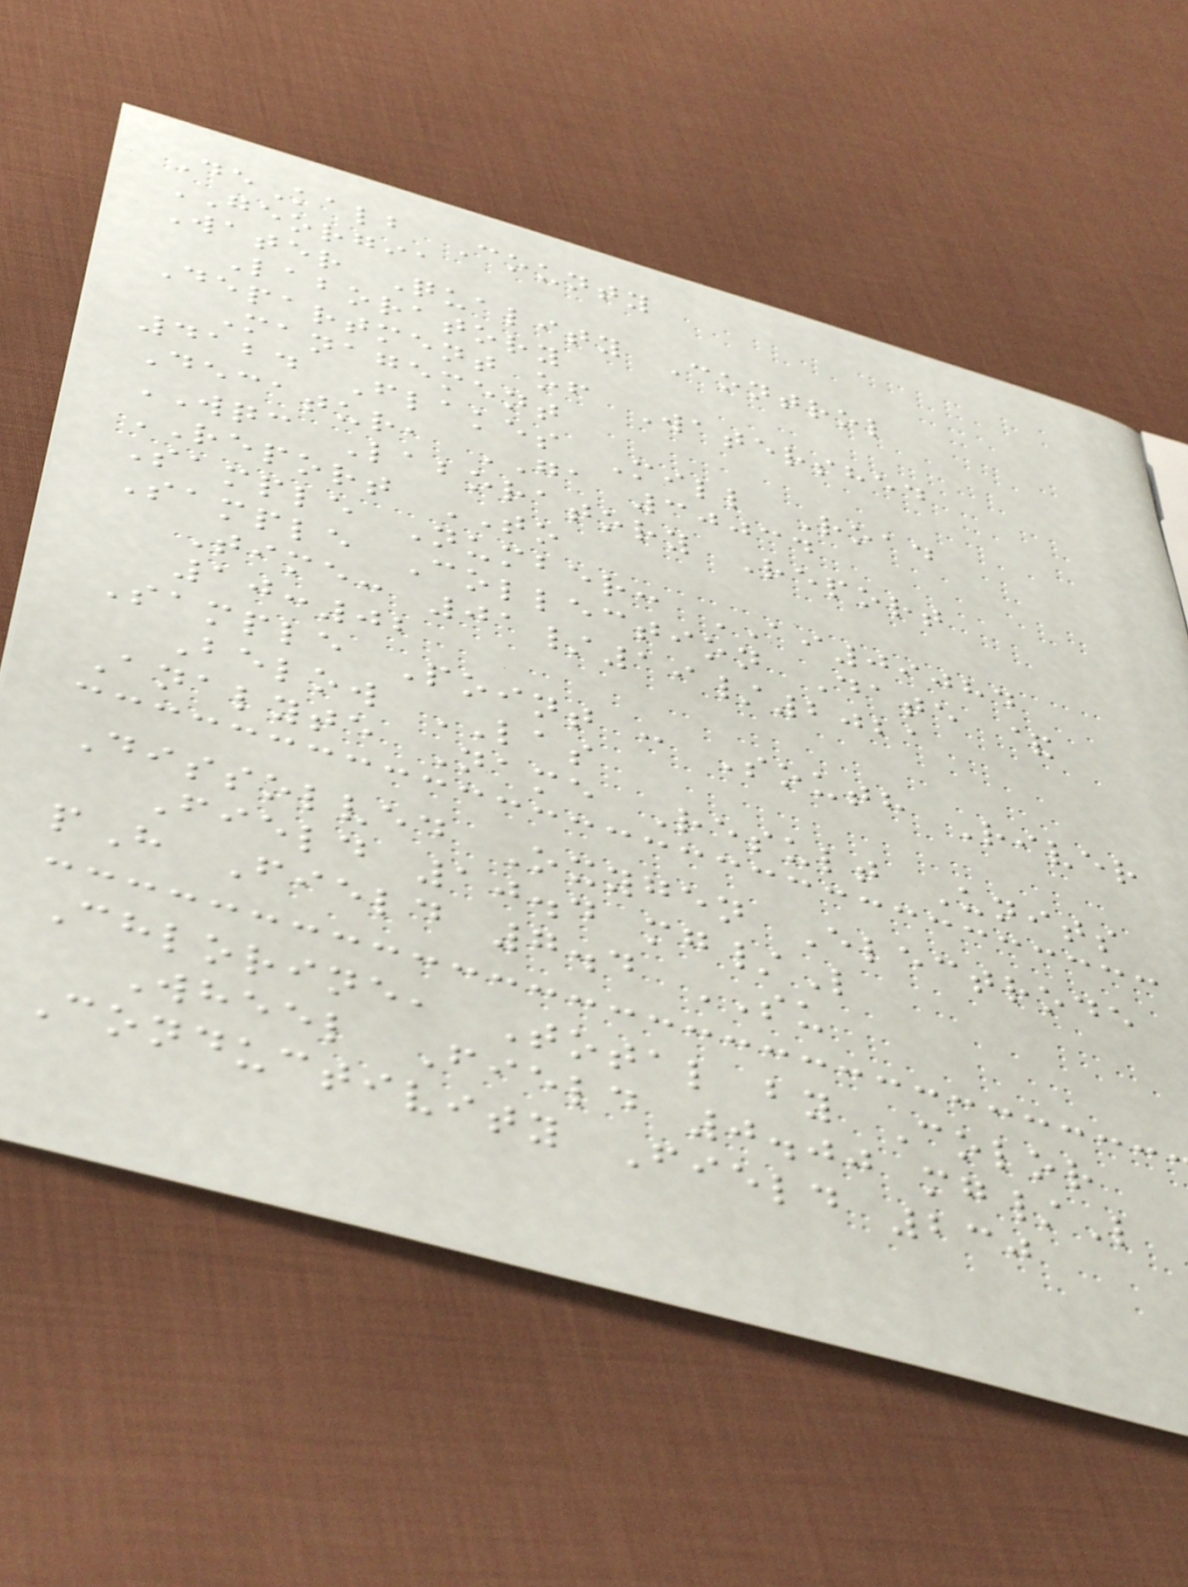DeKalb County
GEORGIA
Water Quality Control
Laboratory
Department of Watershed
Management
4124 Flakes Mill Road
Decatur, GA 30034
WQC Laboratory Report
REPORT TO
Sample Number: AI09084
Sample Collection Date &
Time: 01/19/2021
10:02
Sample Point : South River
Below LAS
Analyte Name Result Units
Dissolved Oxygen Electrode
Field 10.4 mg/L
pH Field 7.4 SU
Chlorine, Total by Color
Wheel Field 0.00 mg/L
Conductivity Field 230
